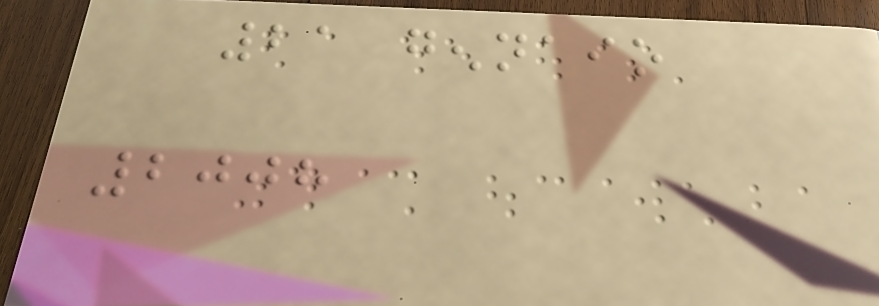21 gennaio
2008
